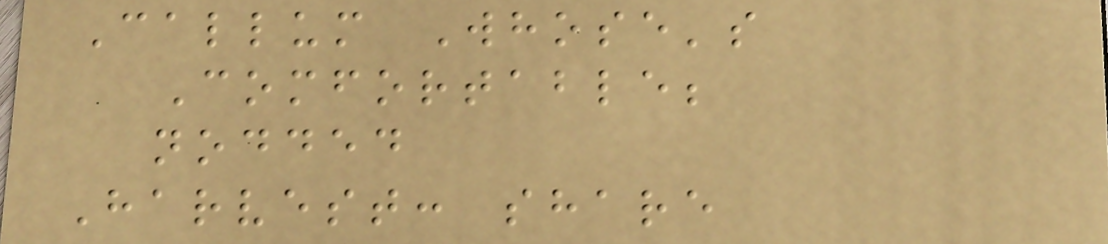Callum Whose's
Comfortable;
nodded
Harvest: share
